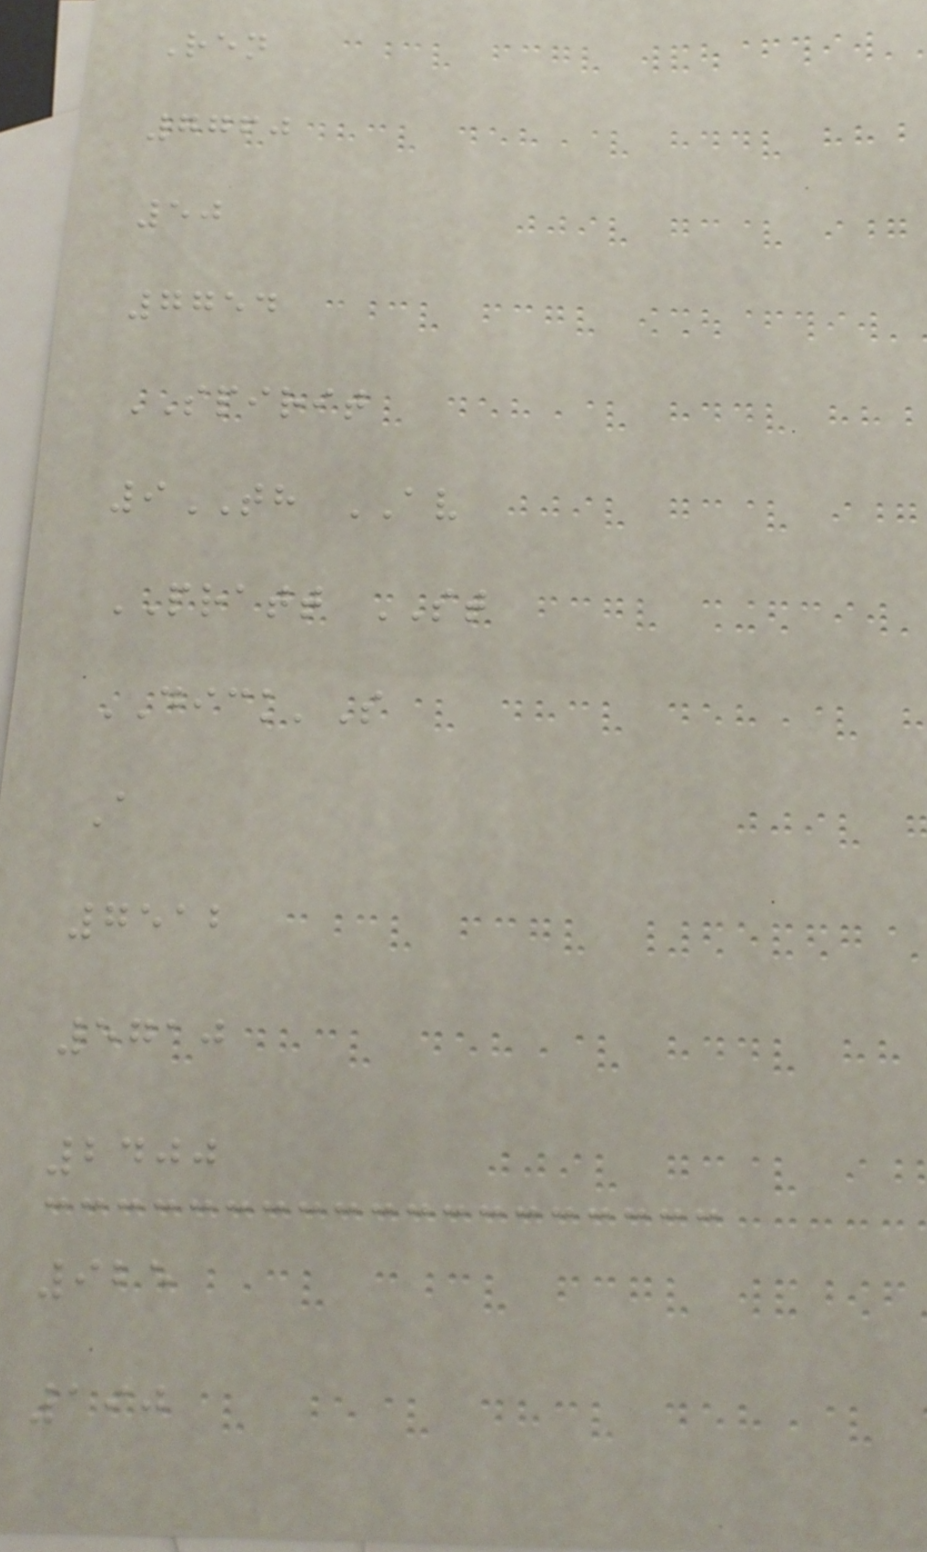Ren
7760
50
7754
SPIRIT
9TH AV
PRATT ST
DICK'S
A
7512
5710
2400
925
190
